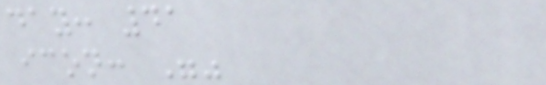day: 41
icon: ""
